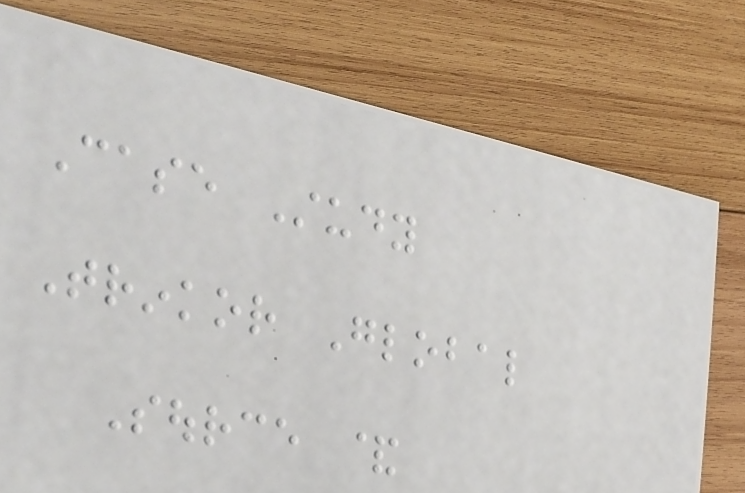Case Study
Trinkor Global
Source &
